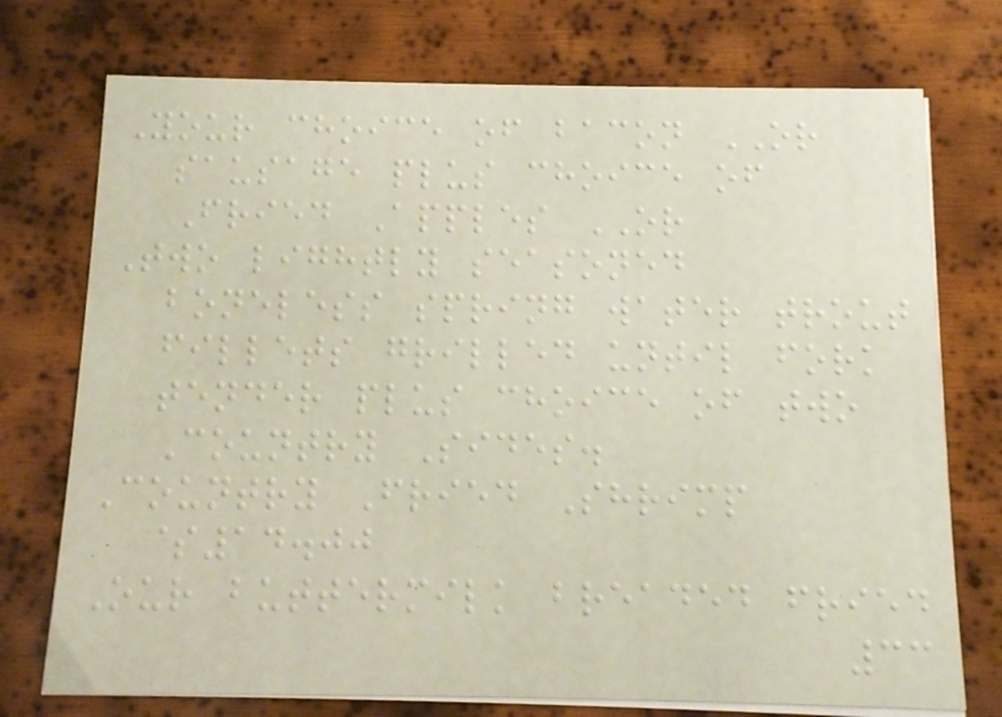Your choice of bacon OR
sausage plus choice of
Fried Apples OR
Two lightly seasoned
boneless spring water trout
fillets grilled until fork
tender plus choice of two
Country Sides.
Country Fried Shrimp
$14.00
Our buttermilk breaded fried
33
